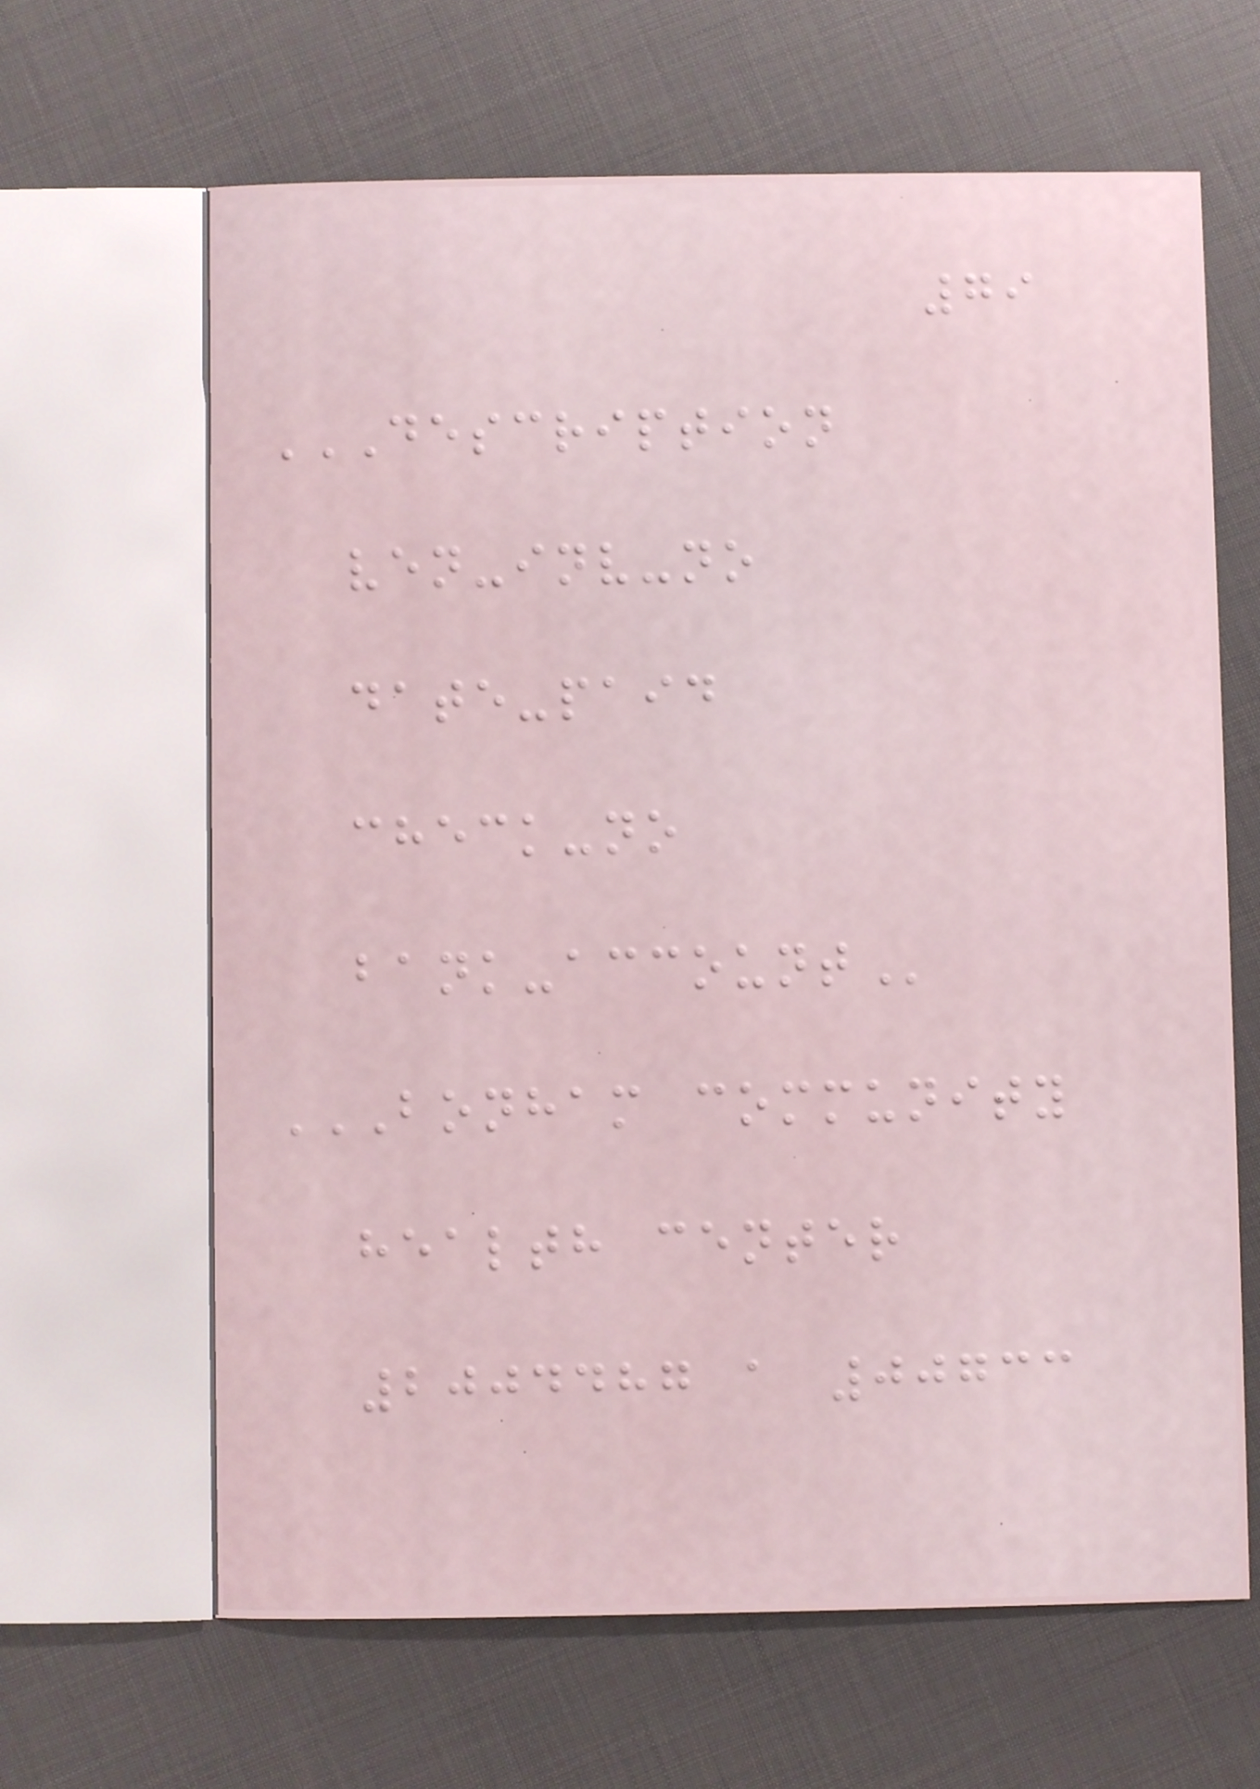79
DESCRIPTION
VEN-INV-NO
DATE-PAID
CHECK-NO
BANK-ACCOUNT
BONHAM COMMUNITY
HEALTH CENTER
2004487 A 00733
